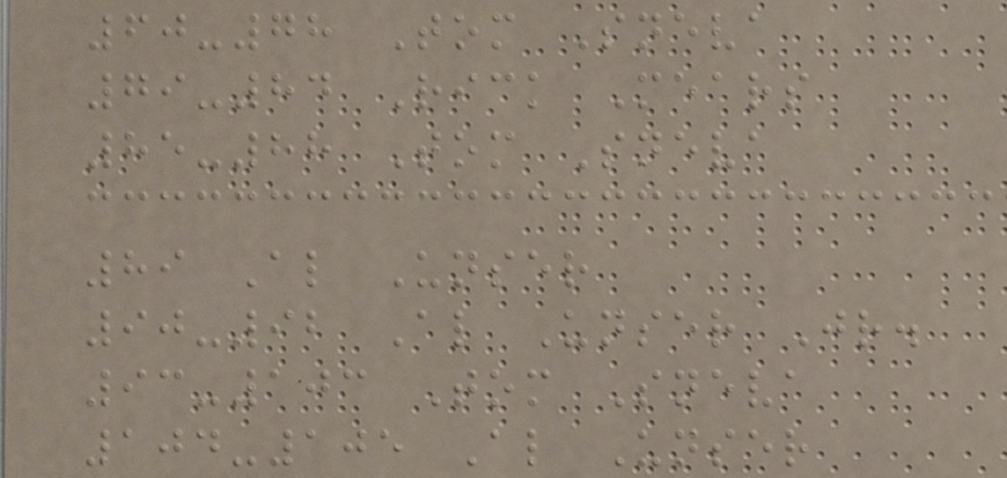60-78 Tom Sneva
79-84 Rick Mears
85-88 Tom Sneva
89 Al Unser
90-92 Al Unser Jr.
93-103 Tom Sneva
104-105 Al Unser
